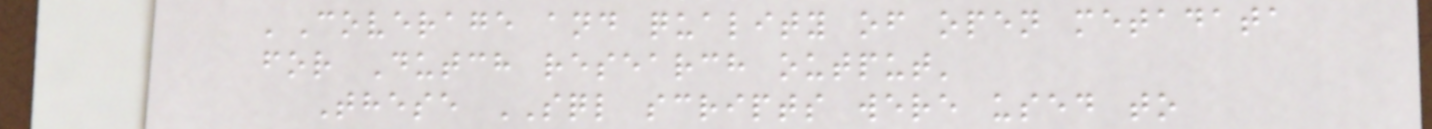'Coverage and quality of open metadata
for Dutch research output'
These SQL scripts were used to
